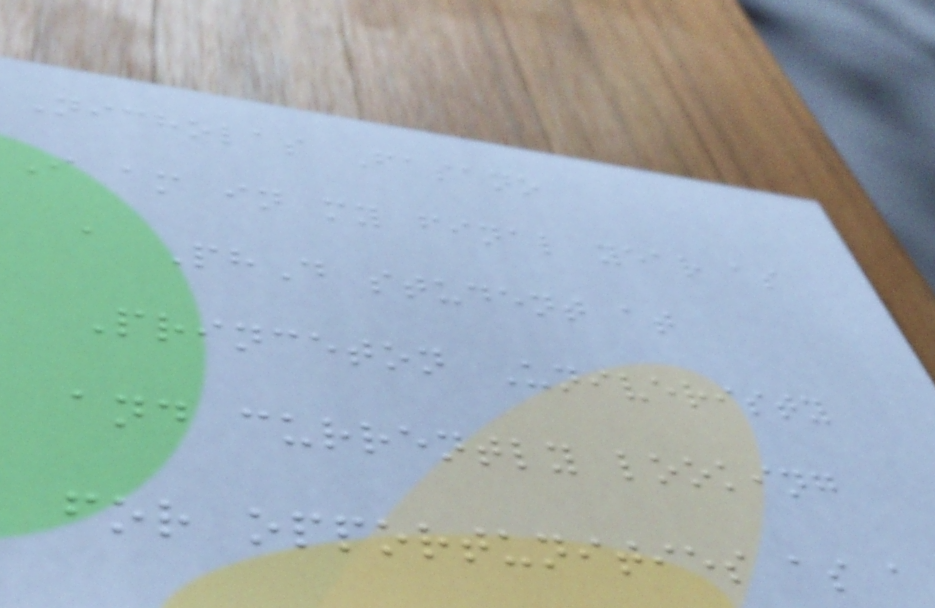Nicholas Fasano
I am in my final year as
a PhD student at
Princeton Univeristy
and currently looking
for opportunities as a
